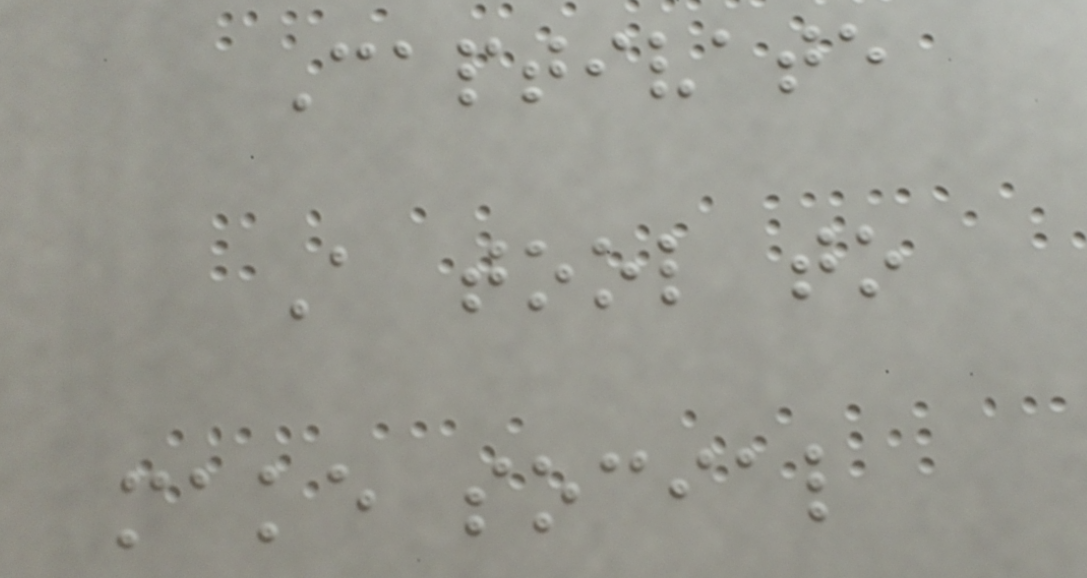Captivate
A tool to
make social
